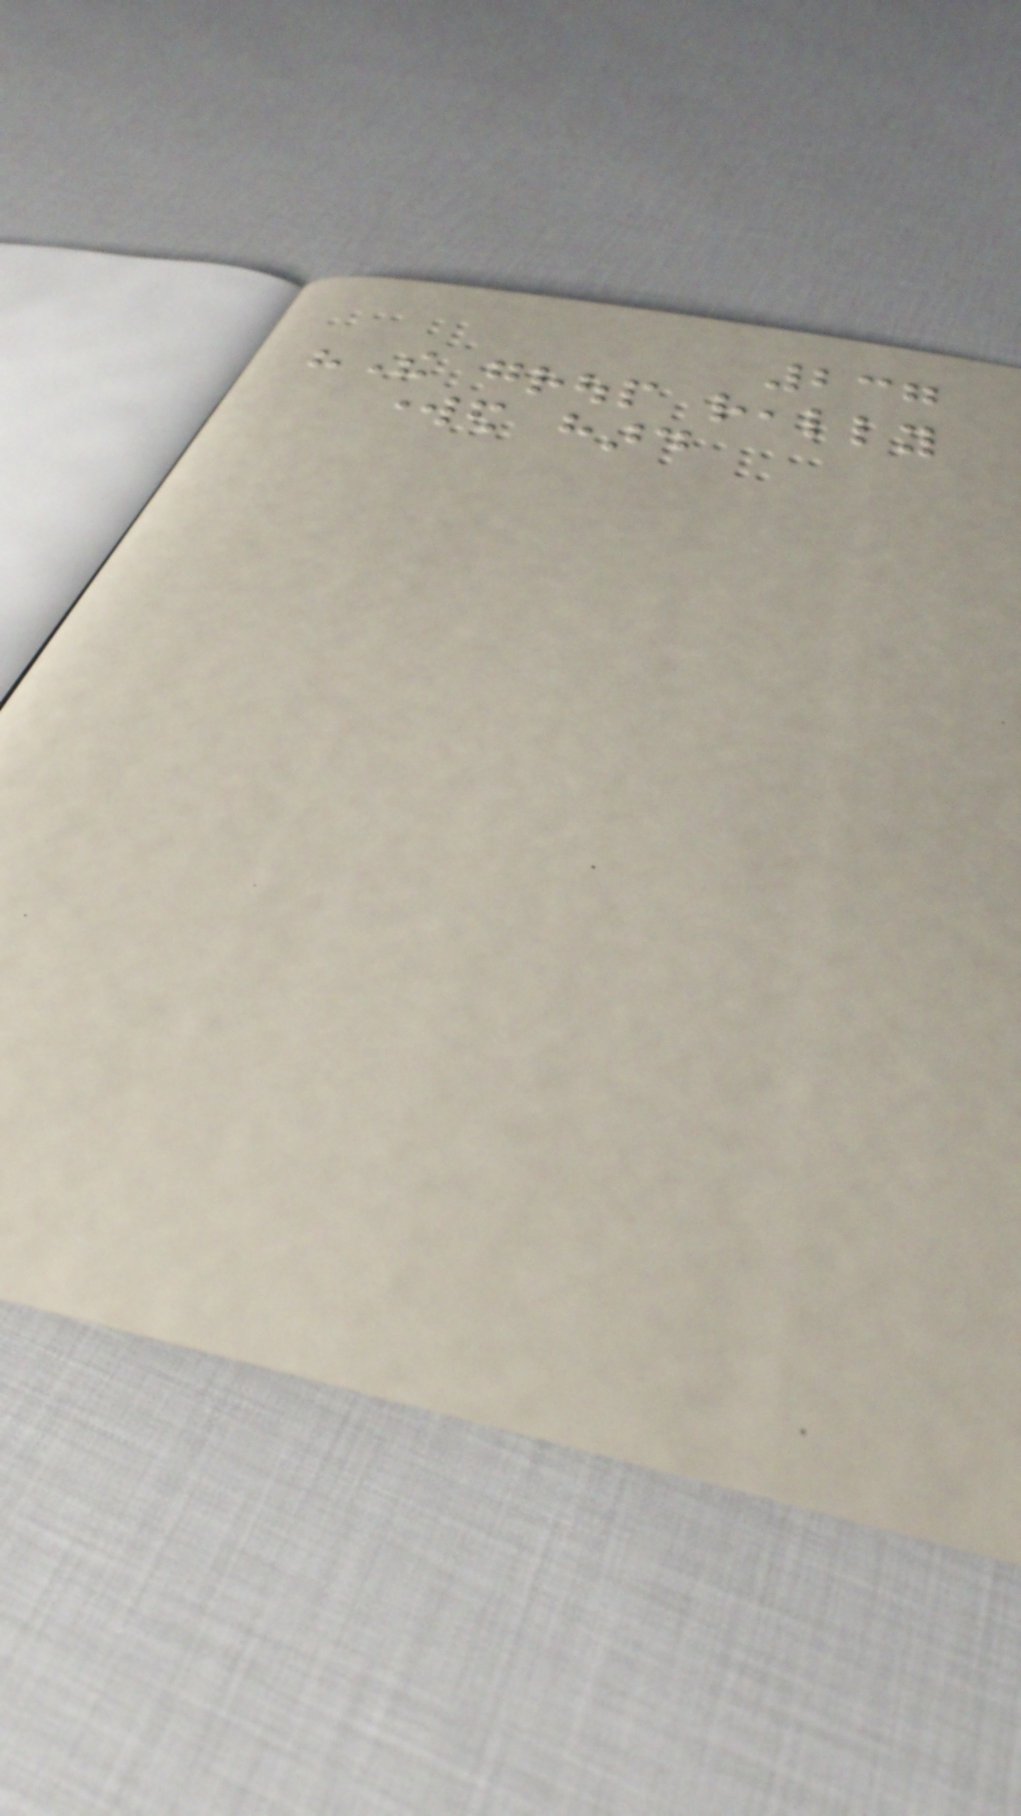237
"The group really
worked hard
